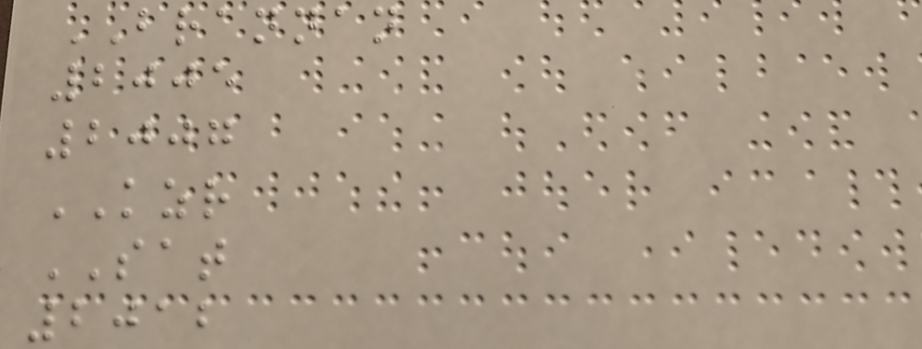BRANNAN
2005
2007
KZR
SAT
2012
